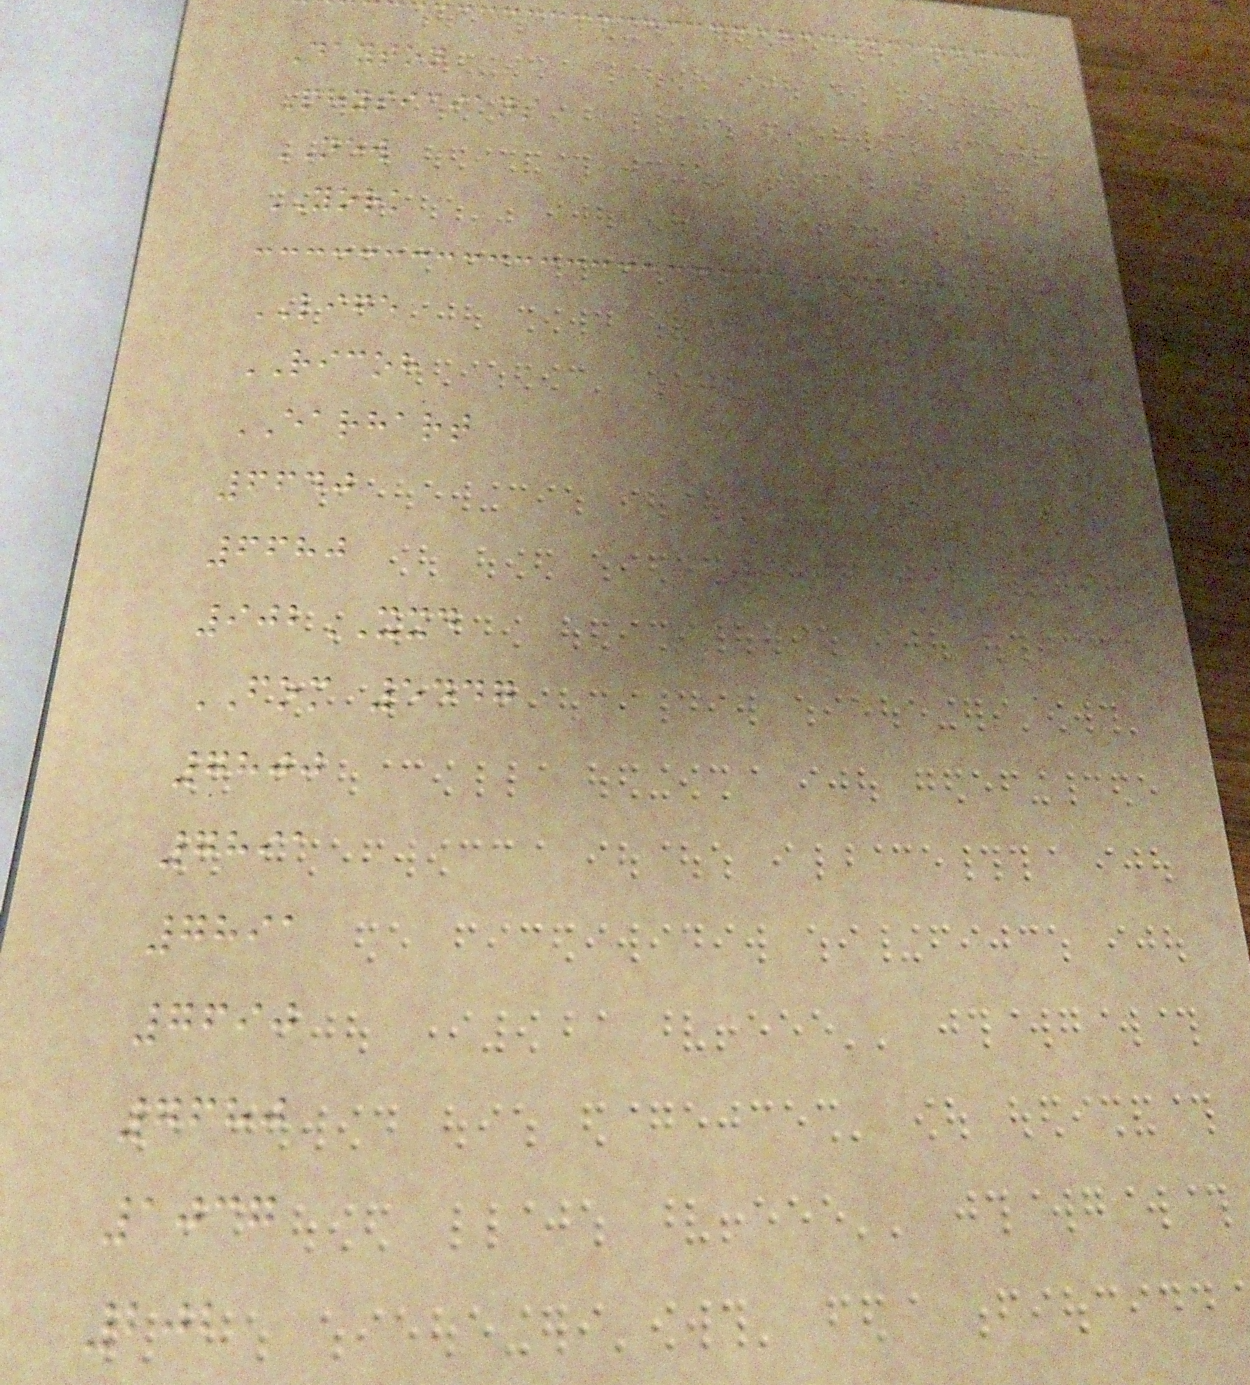Dayton
Physicians
NEW
YORK
LIFE
RICOH
EARHART
6640
6680
902XXD
FOM 5447
7800
7891
7891
7690
7680
1037
202
